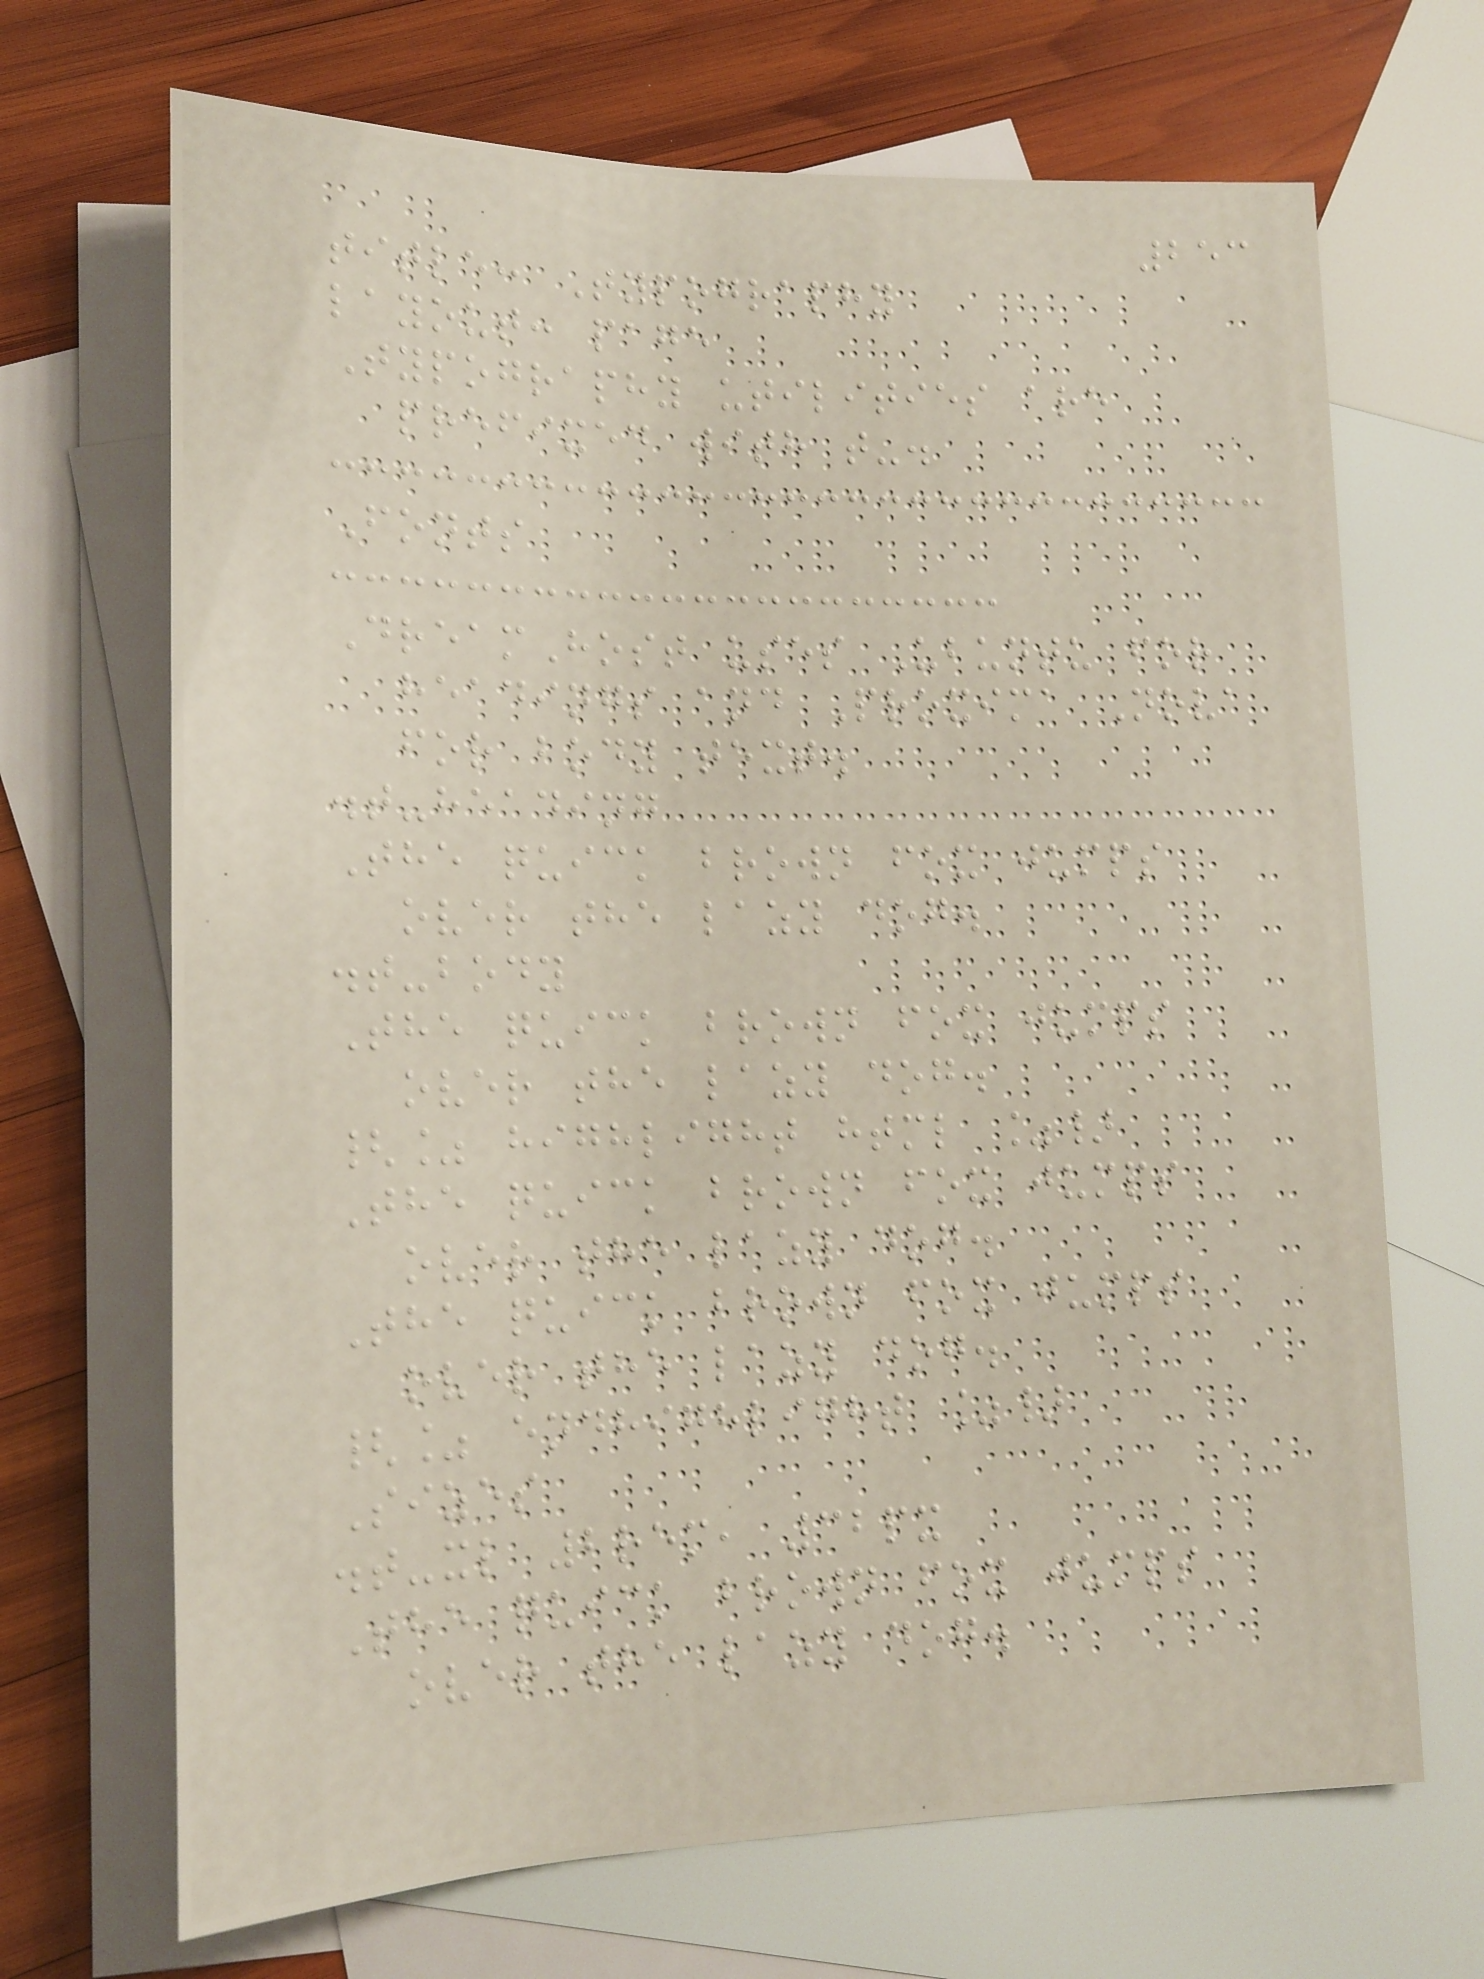253
title: Typography
layout: page
Typography utilities are
prefixed with t-.
Fonts
DreamHost uses Ubuntu for
headings and Proxima Nova
for body text.
.t-heading
The quick brown fox jumps
over the lazy dog.
.t-body
The quick brown fox jumps
over the lazy dog.
{% highlight html %}
The quick brown fox jumps
over the lazy dog.
The quick brown fox jumps
over the lazy dog.
{% endhighlight %}
Sizes
.t-xl 2rem, 32px
The quick brown fox jumps
over the lazy dog.
